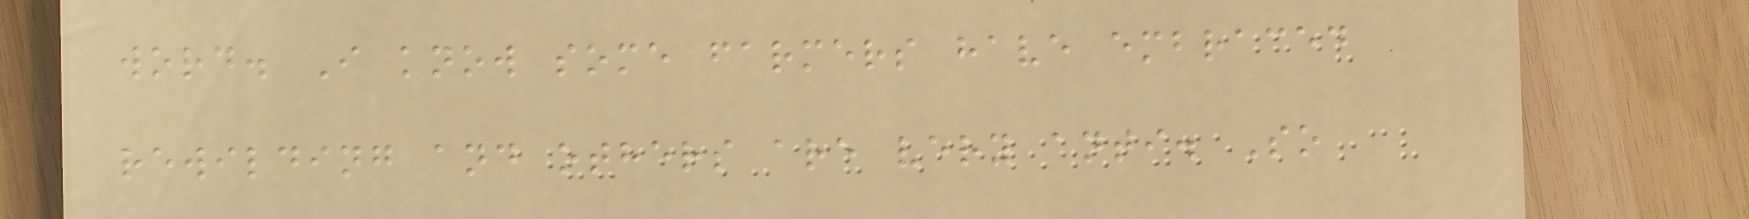word. I know some farmers have embraced
rewilding and others are very anti. So
